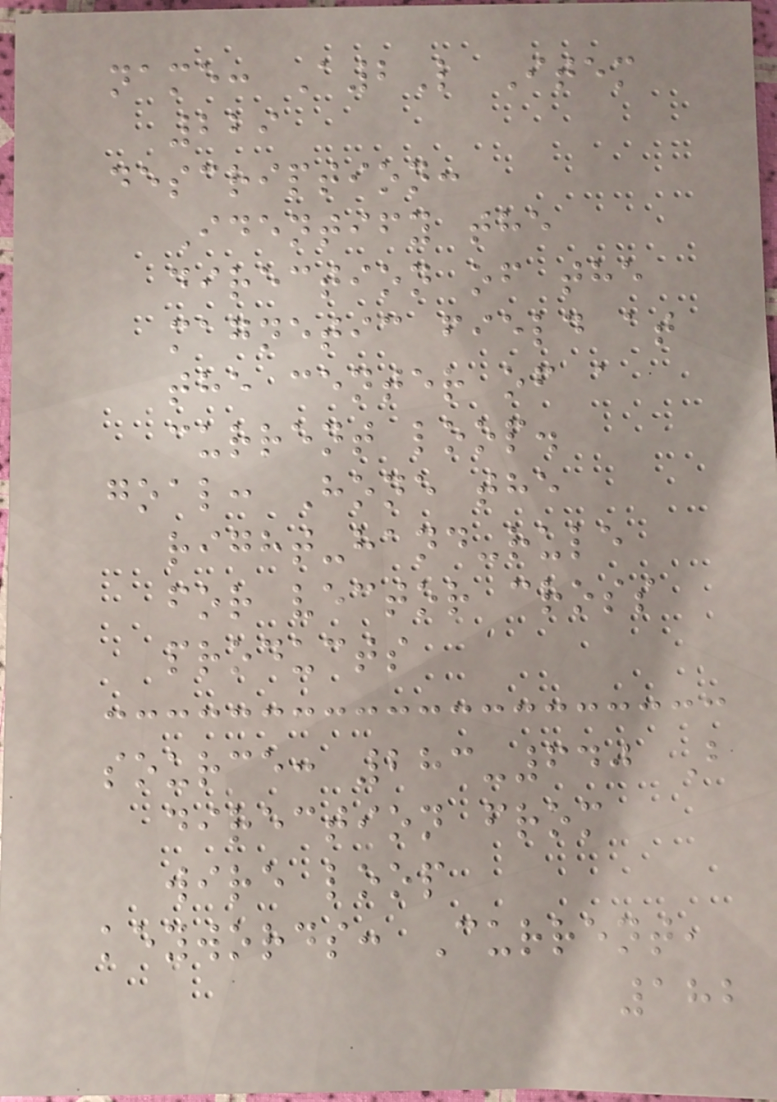name: A2L Item
229
description:
Identify the
direction of the
magnetic field at
the center of a
current loop.
goal: Hone the
right-hand-rule
for vector cross
products
source: 283-640 B
direction from
wire loop
keywords: Current,
182
